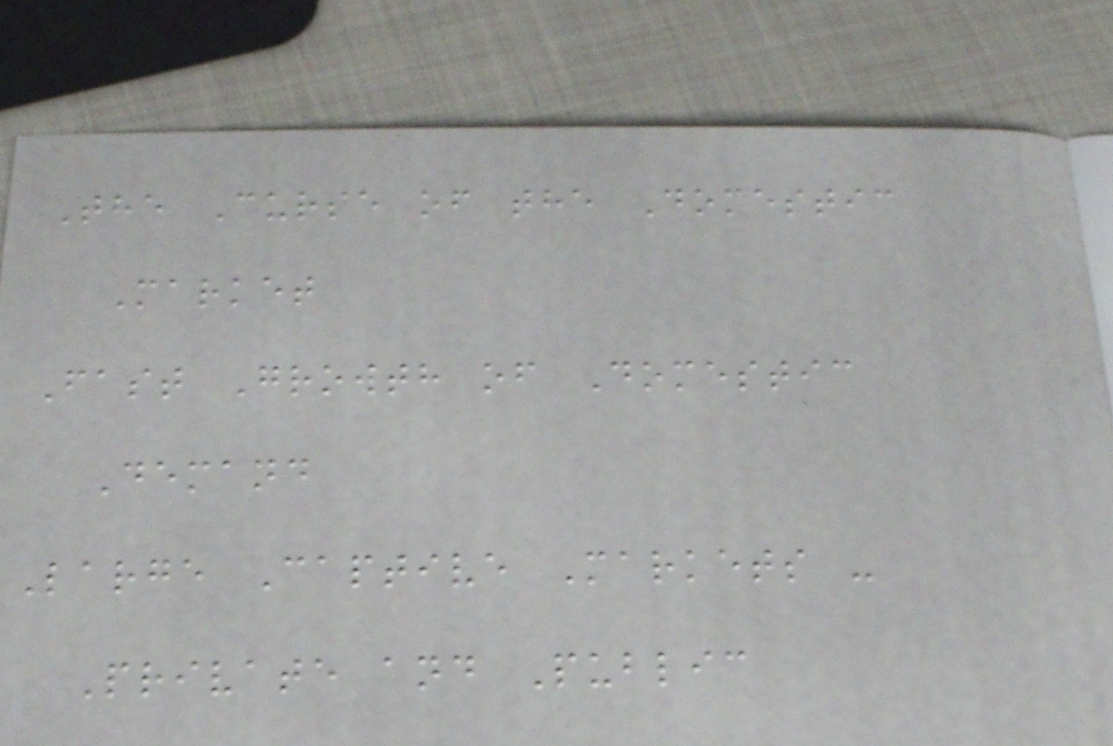The Curse of the Domestic
Market
Fast Growth of Domestic
Demand
Large Captive Markets -
Private and Public
